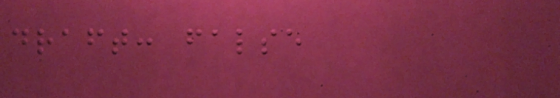draft: false
